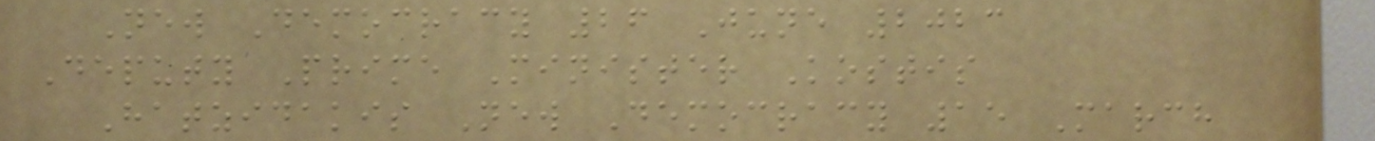New Democracy 26 June 2023
Deputy Prime Minister Kostis
Hatzidakis New Democracy 15 March
